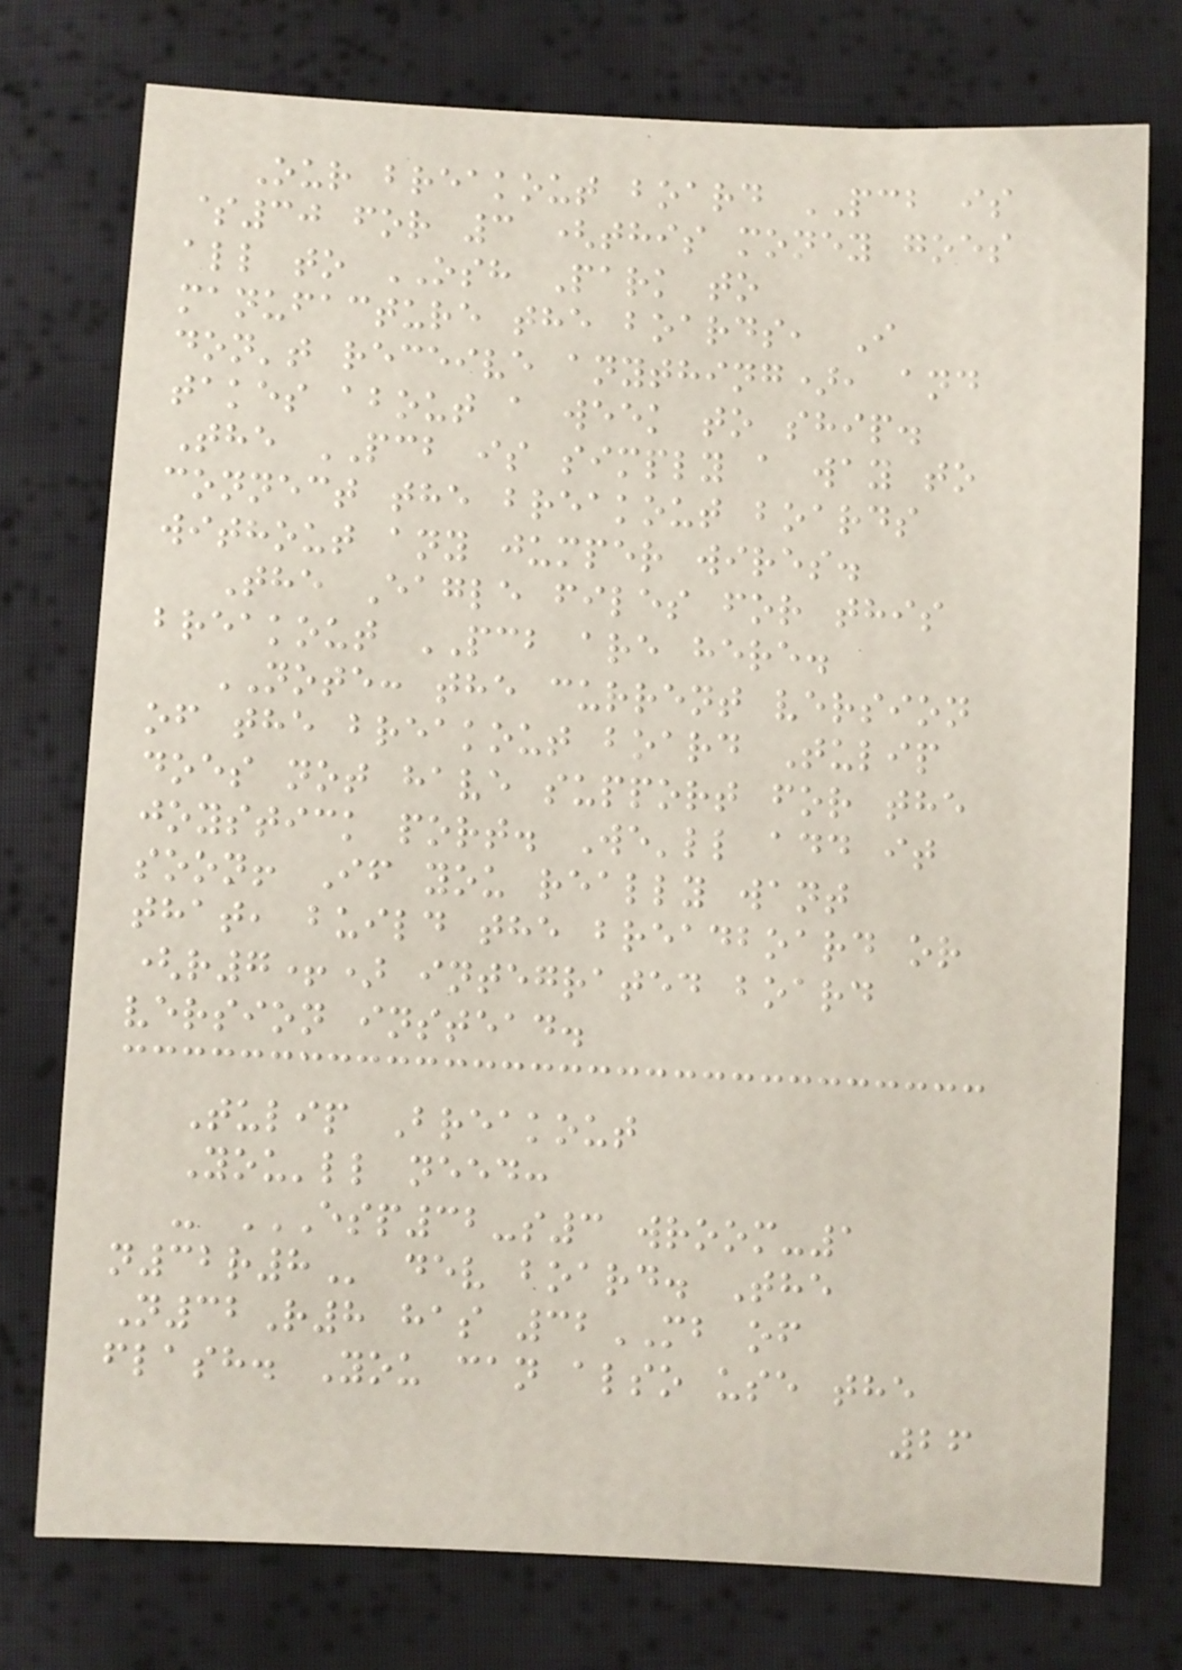Our breakout board PCB is
$30 for 3 (this money goes
all to OSH Park to
manufacture the boards, I
don't receive anything), and
takes about a week to ship.
The PCB is simply a way to
connect the breakout boards
without any jumper wires.
The Eagle files for this
breakout PCB are here.
NOTE: the current version
of the breakout board Tulip
does not have support for the
joystick port. We'll add it
soon! If you really want
that, build the breadboard or
(r7+) integrated board
version instead.
Tulip Breakout
You'll need:
- ESP32-S3 WROOM-1
N32R8 dev board. The
N32R8 has 32MB of
flash. You can also use the
26
